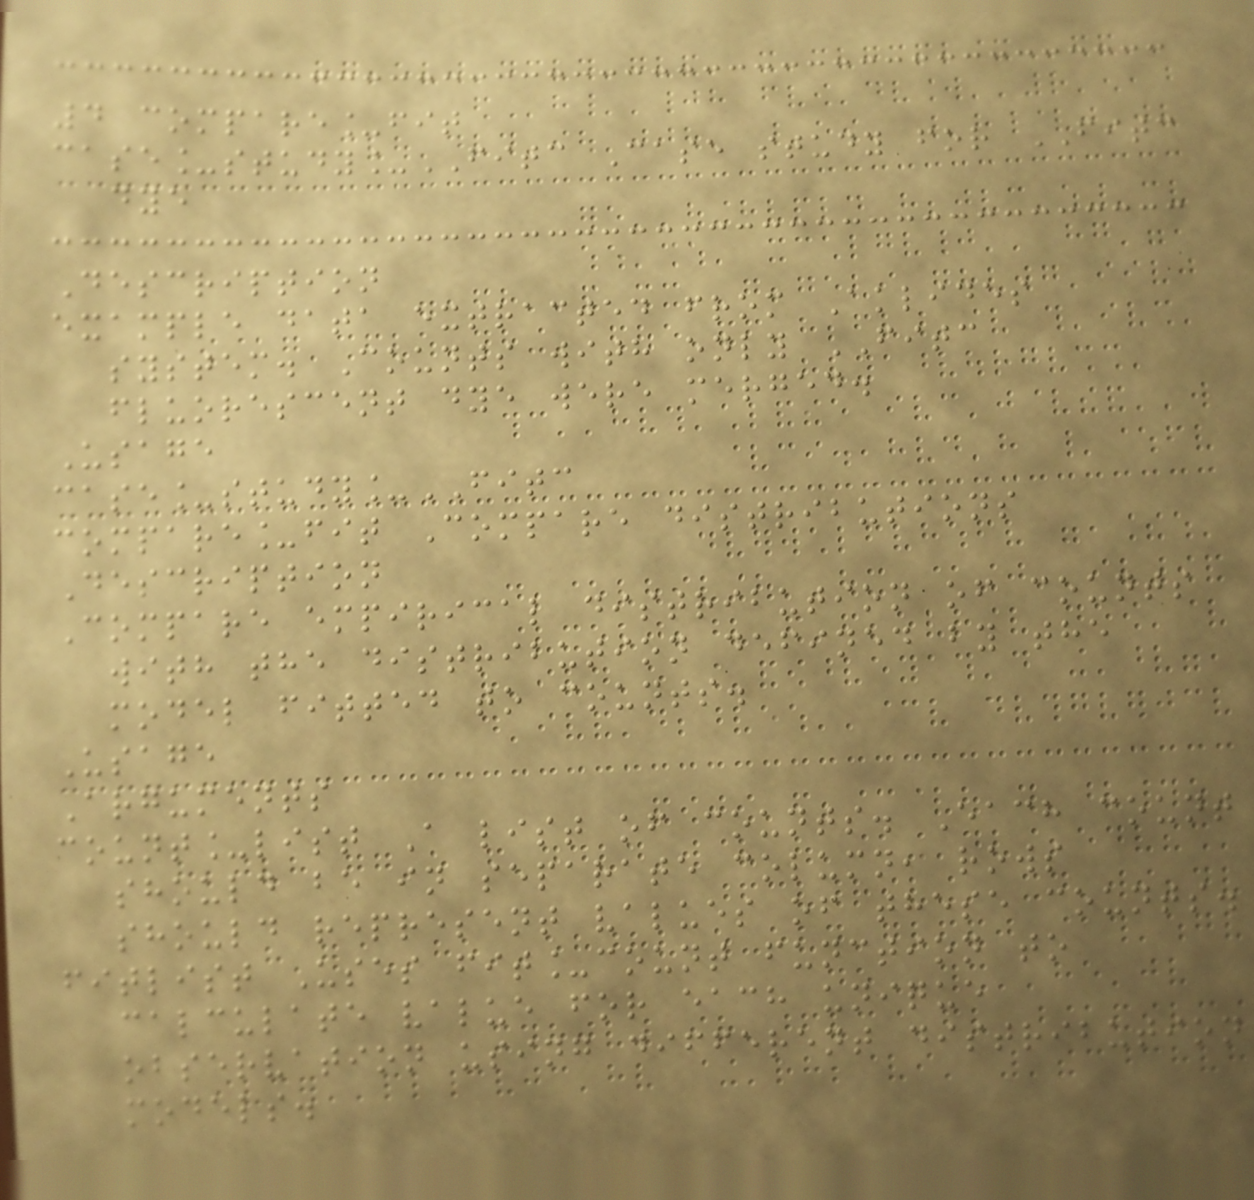4 compare_fit
case_study_FITC Case study for FITC
dye
Description
example data extracted from Aklides
system. Counts with only FITC
fluorescent dye were merged.
Usage
case_study_FITC
compare_fit Compare distributions
Description
Compare empirical distribution of counts
with the distribution defined by the
model fitted to counts.
Usage
Arguments
count_list A list of counts. Each count
should be in separate column, rows
should represent values of these counts.
fitlist Uses fit_count function to
calculate value for each unique
observation using different distribution
models.
